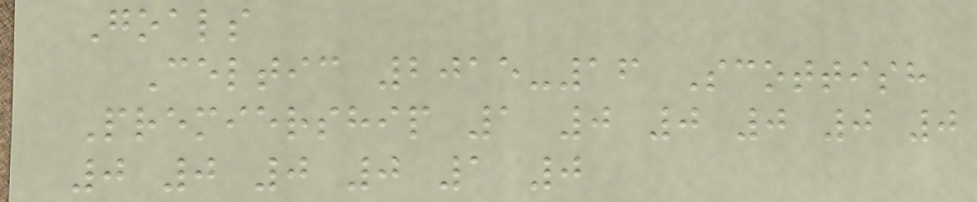Goals
Celtic 2015-16 Scottish
Premiership 1 0 0 0 0 0
0 0 0 0 1 0
